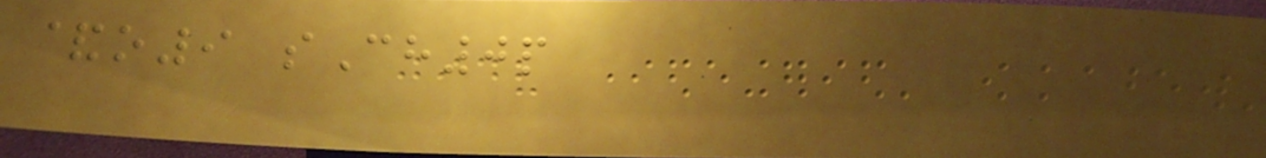&o9 sCh0p
